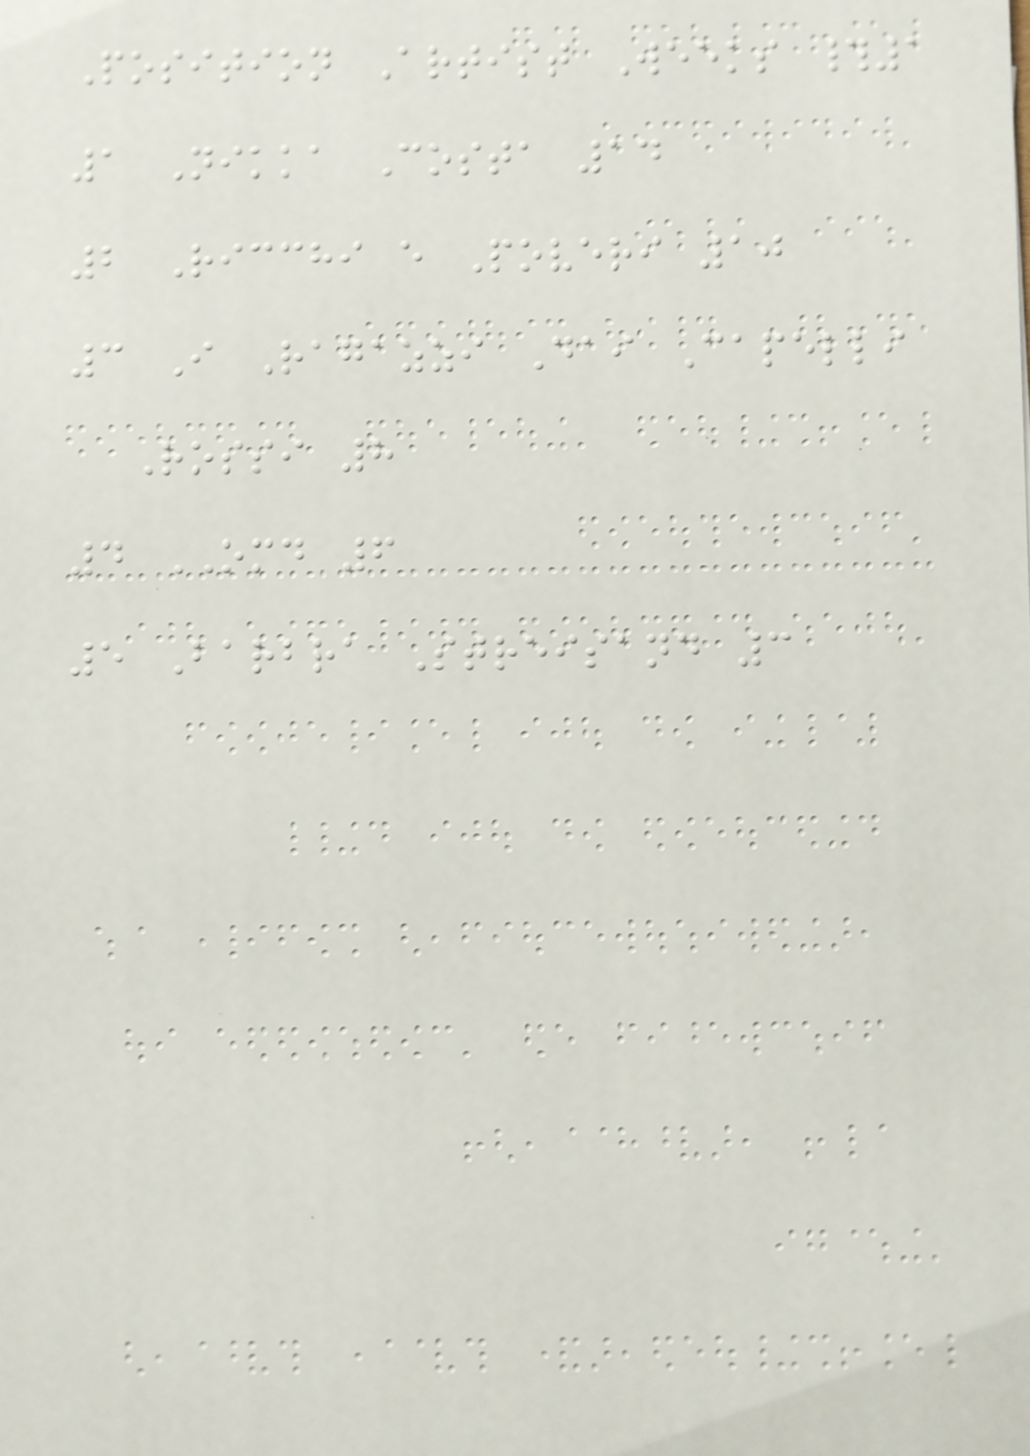Position Artist Weeks #1
1 Nikka Costa 14
2 Ricchi e Poveri 10
3 I Ragazzi Dai Capelli
Rossi 8
4 OMD 6
5 Barbra Streisand 3
